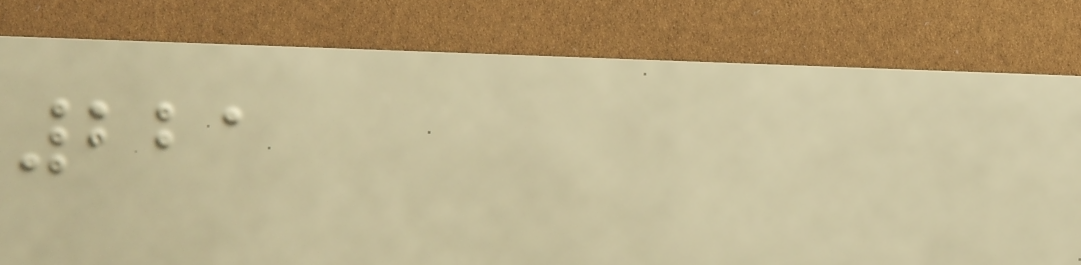221
